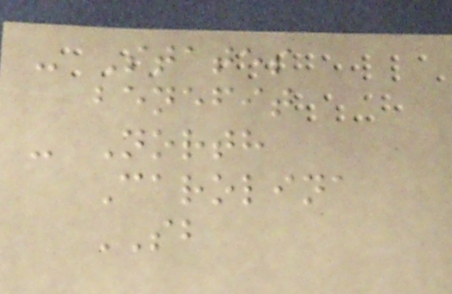- States
benefit
- North
Carolina
SB
